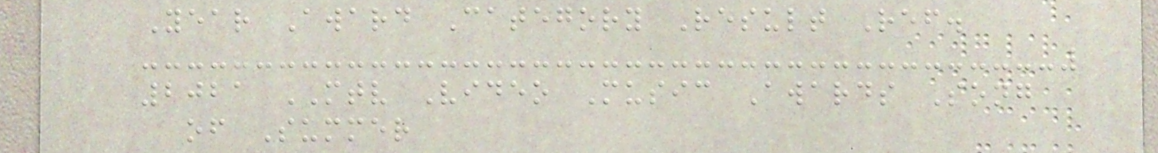Year Award Category Result Ref.
2021 MTV Video Music Awards Song
of Summer
